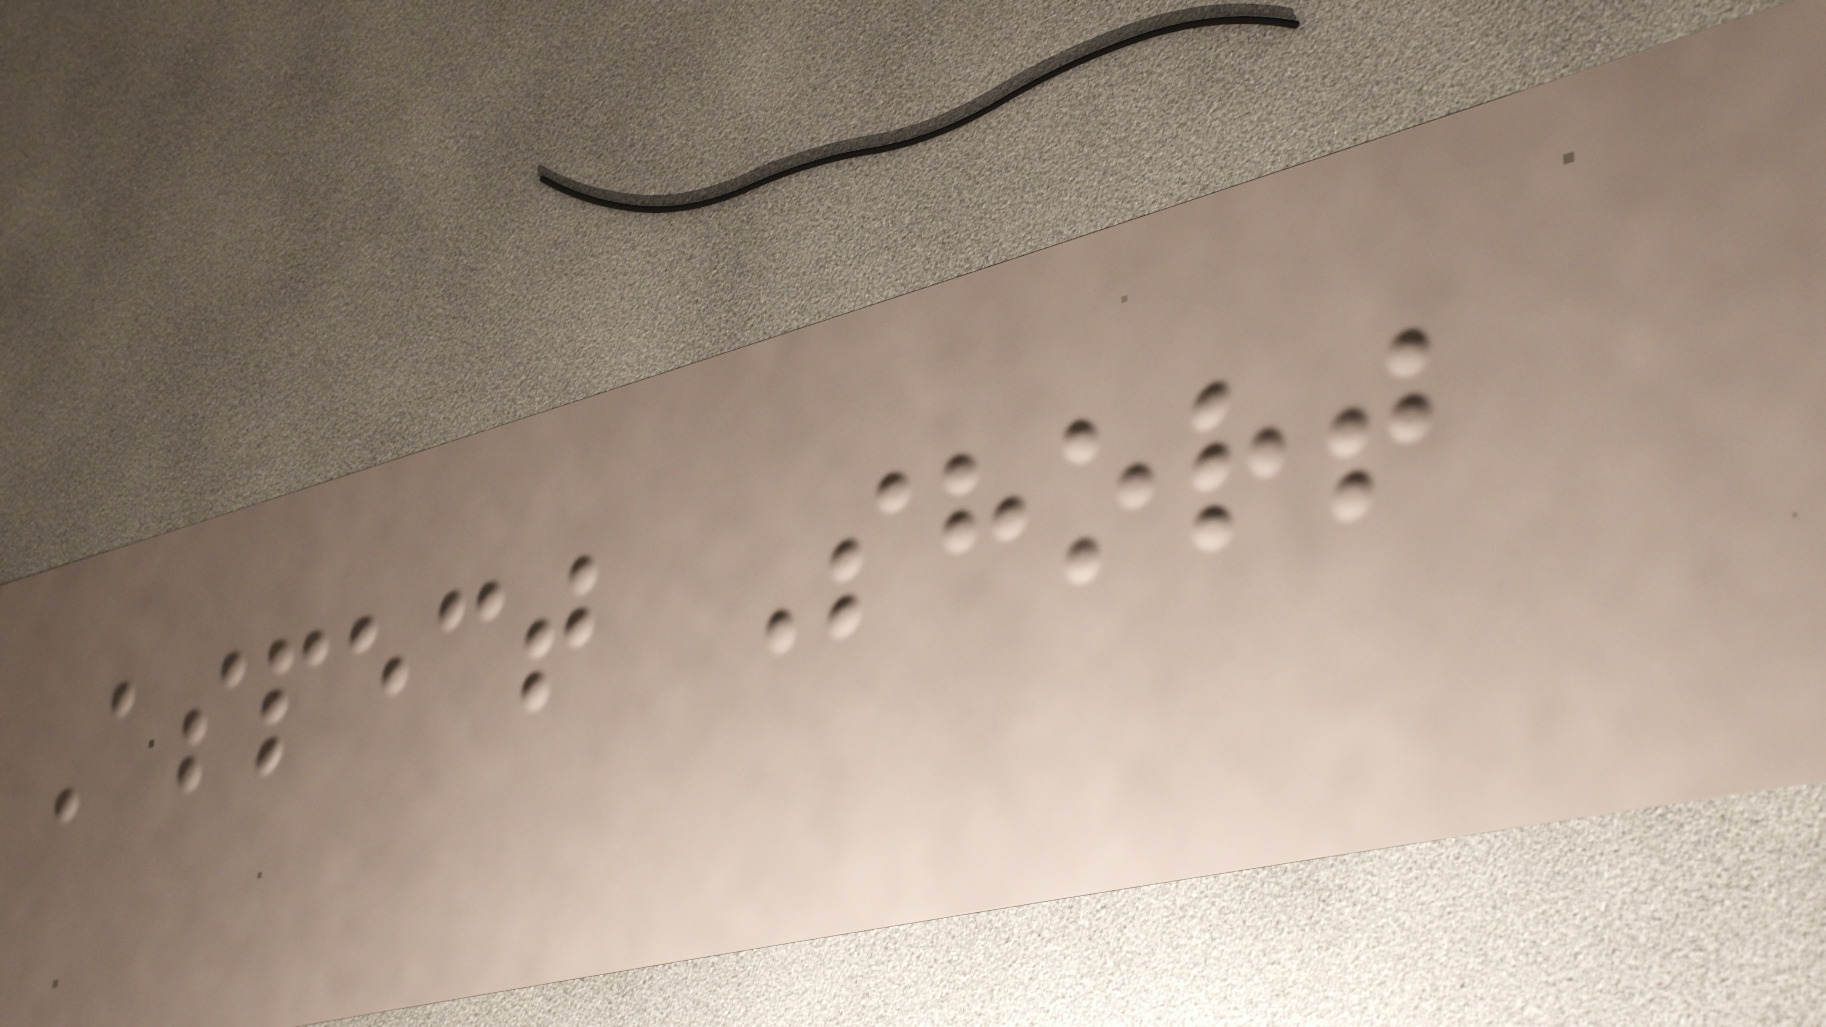Aspect Short
